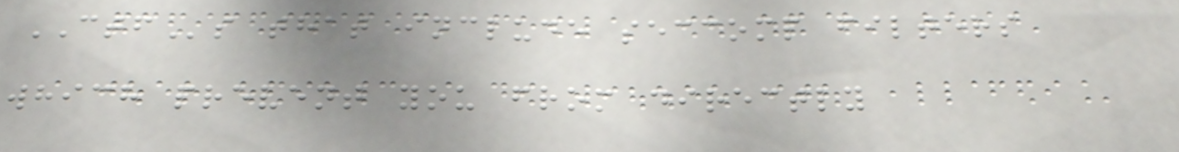CTFs that include seccomp filters
which prevent you from directly
